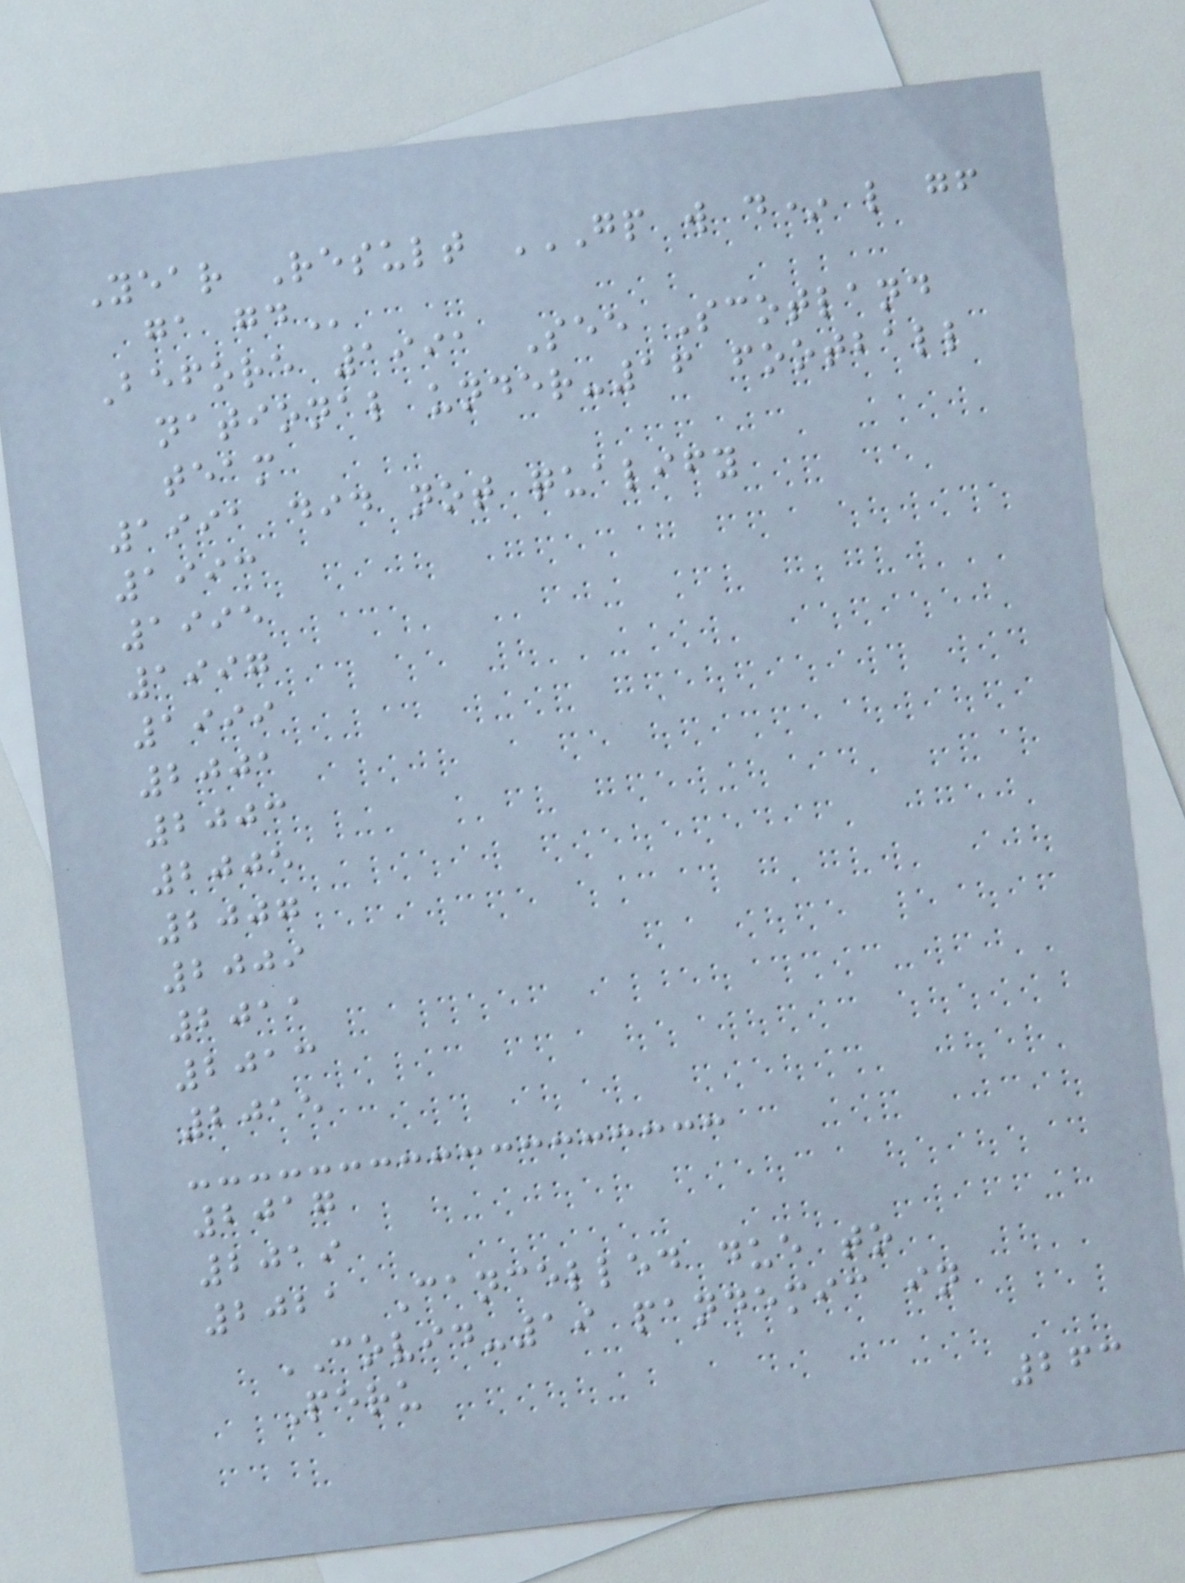Year Result GP W D* L GF
GA GD
Before 1991 See Scotland
national under-16 football
team
1991 did not qualify
1993
1995
1997
1999
2001
2003
2005
2007
2009
2011
2013
2015
2017
2019
2021 Cancelled due to
COVID-19 pandemic in
Peru
263
